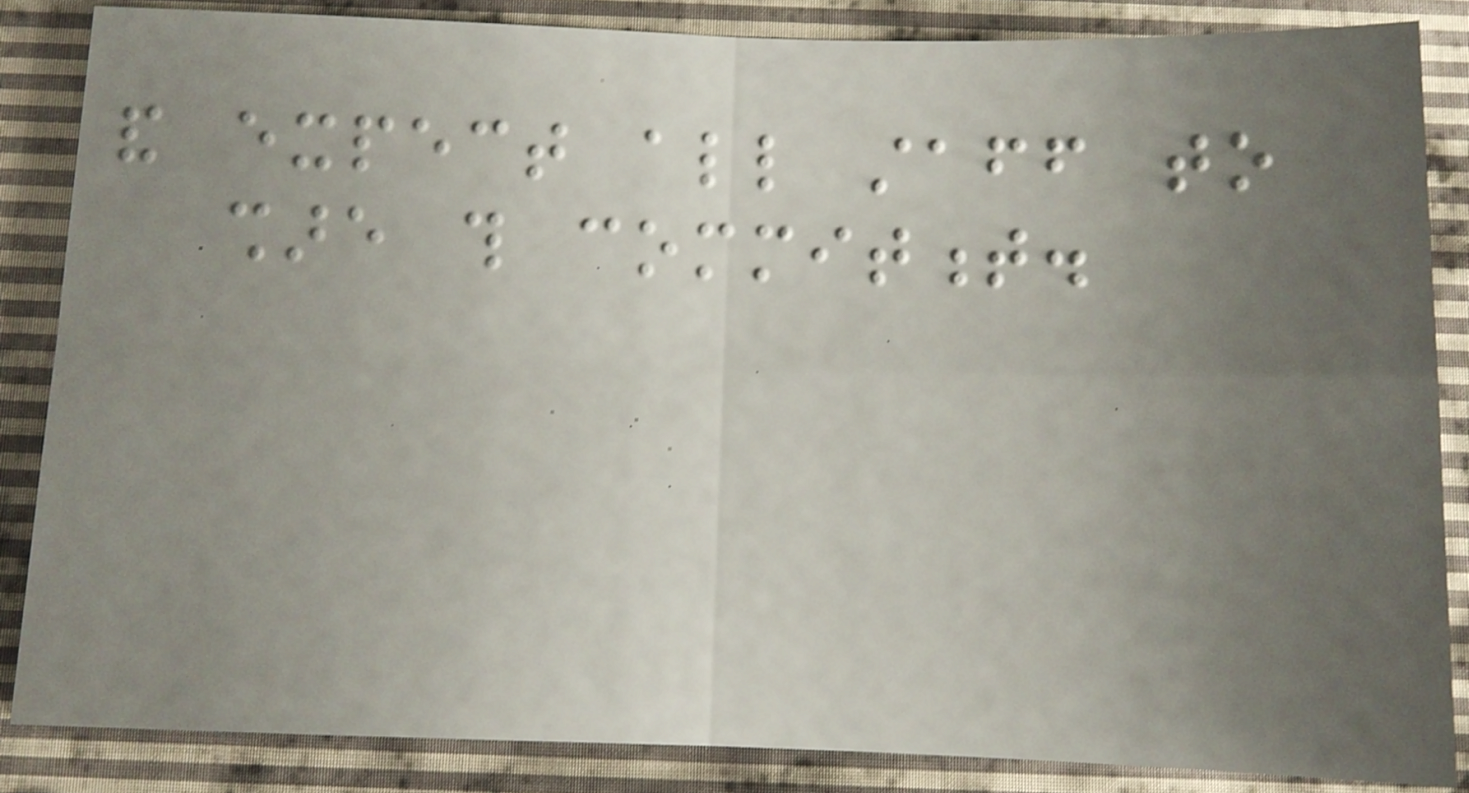and expect all staff to
share this commitment.
